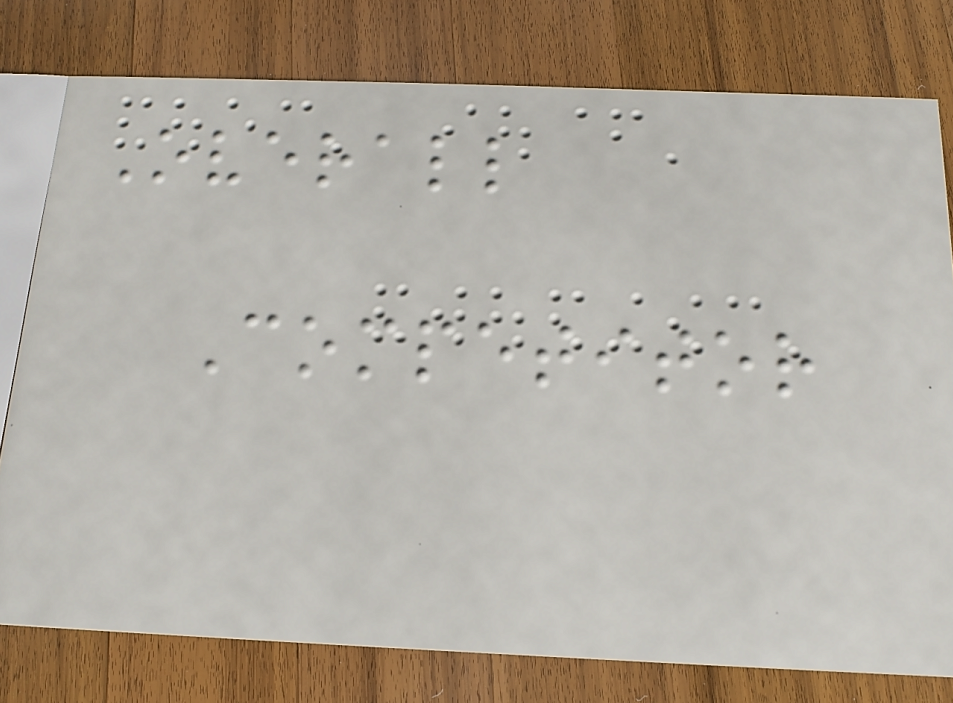Overall
Competitor
